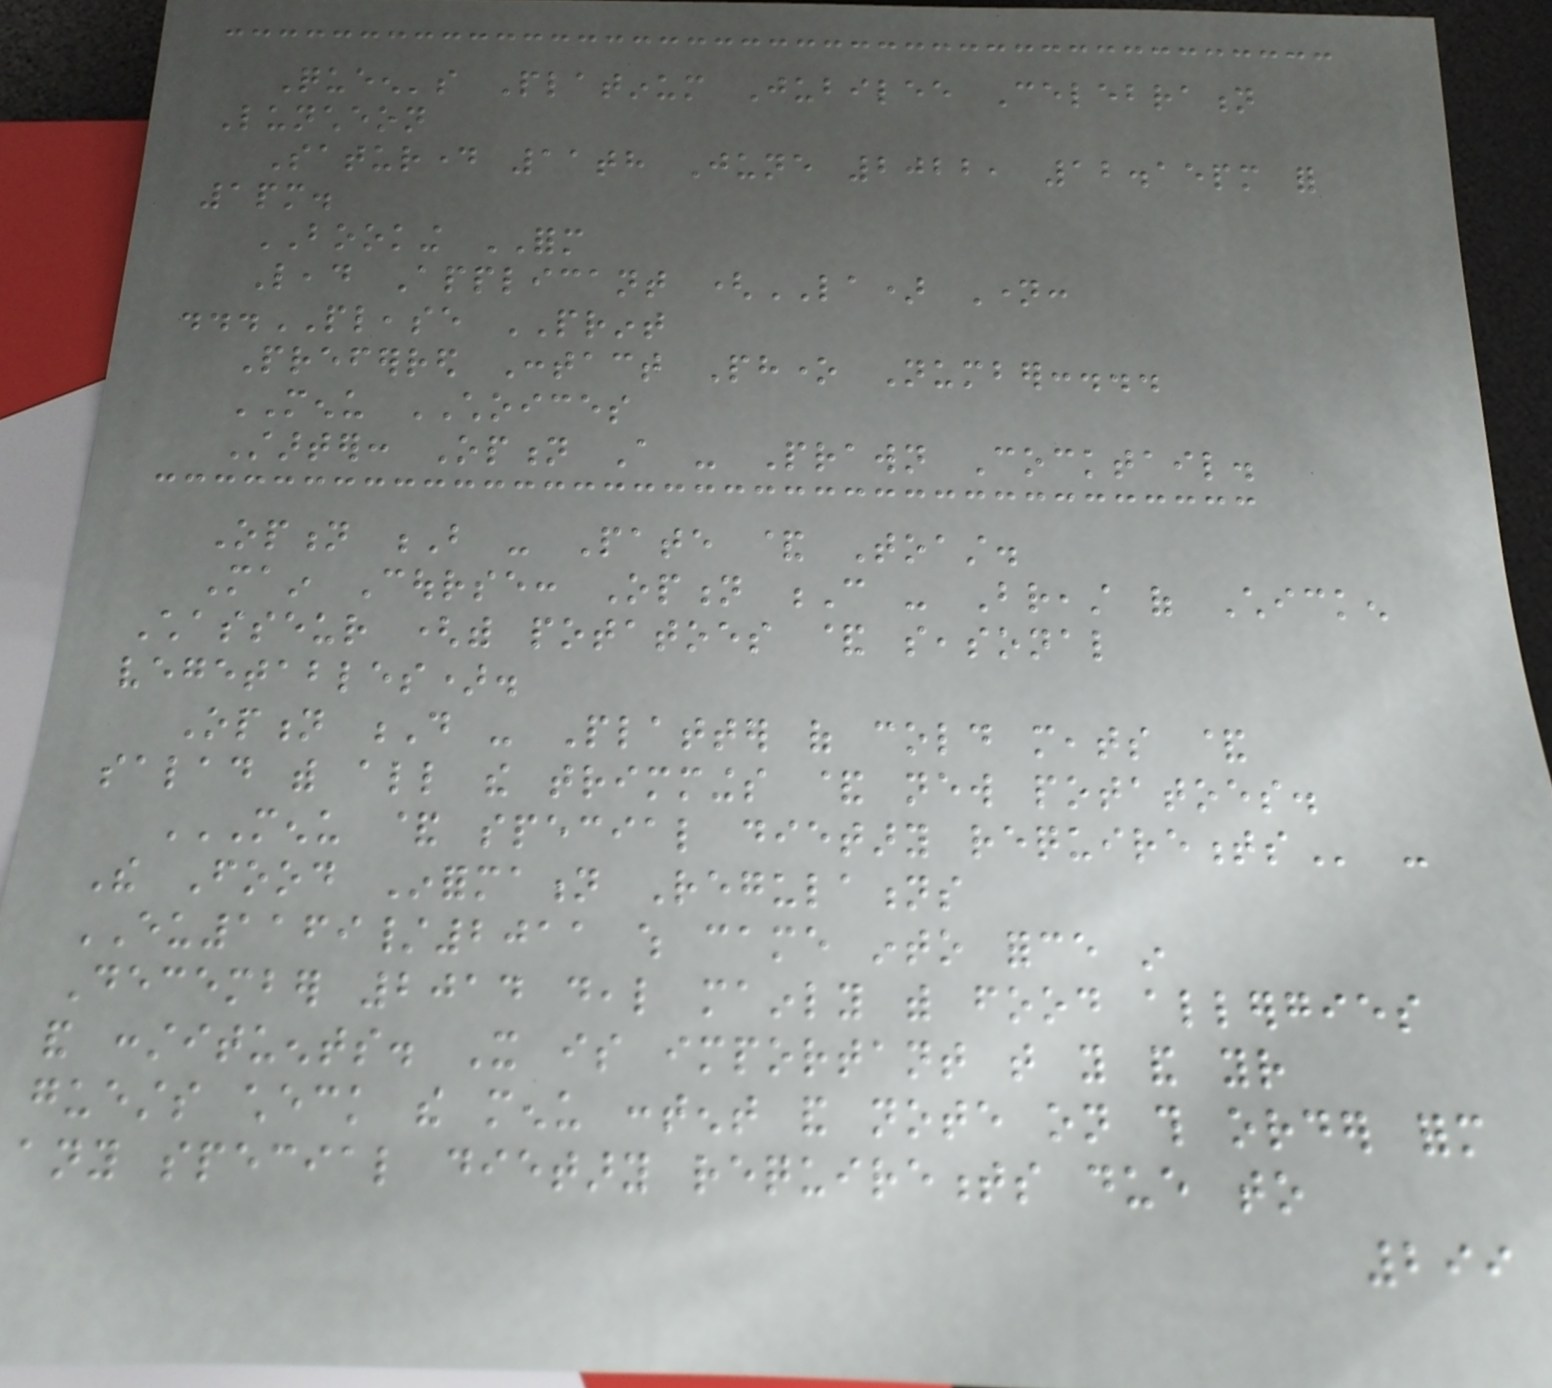Queen's Platinum Jubilee Celebration
Luncheon
Saturday 11th June 2022, 12.15pm for
1pm.
BOOKING FORM
Lead Applicant (LA) Name:
...PLEASE PRINT
Preferred Contact Phone Number:...
MENU CHOICES
Starter: Option A - Prawn Cocktail.
Option B - Pate & Toast.
Main Course: Option C - Breast of Chicken
Chasseur (with potatoes & seasonal
vegetables).
Option D - Platter of cold meats &
salad with all the trimmings & new potatoes.
MENU & SPECIAL DIETARY REQUIREMENTS -
The Food Information Regulations
EU1169/2011 which came into force in
December 2014 deal mainly with food allergies
and constituents. It is important that you and your
guests check the menu content and note on this order form
any special dietary requirements due to
299
